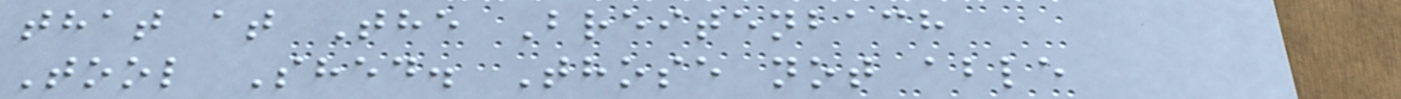that at The Breitenbach
Tool Shed. Those not able
